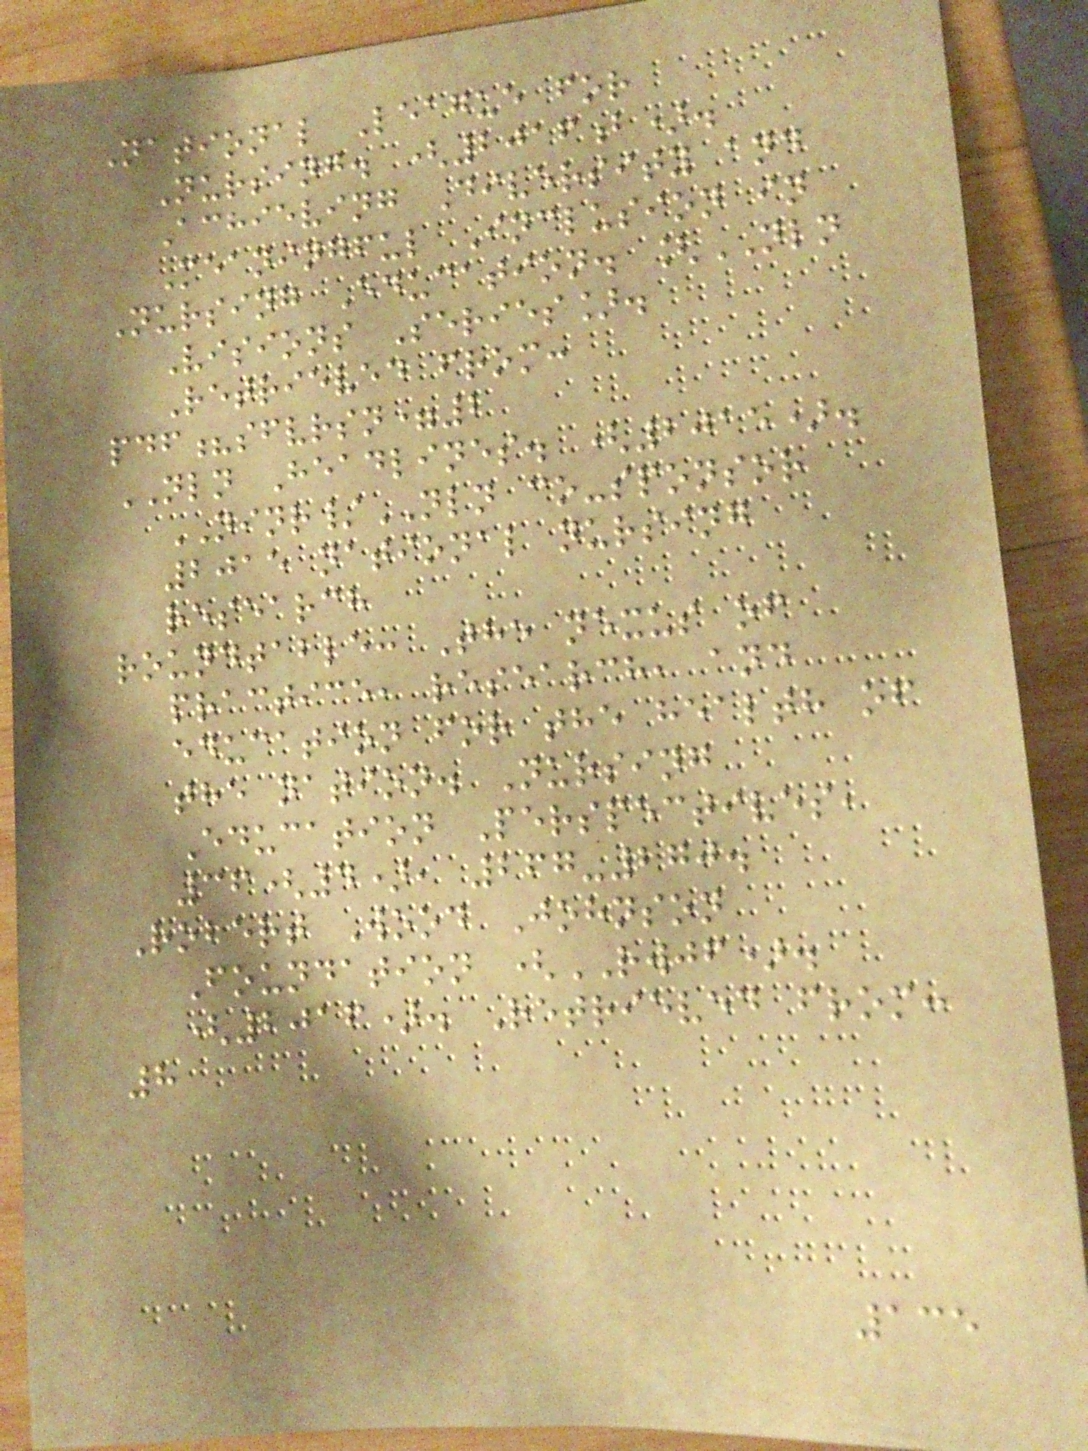National League for
Nursing. (2016b).
Achieving Diversity and
Meaningful Inclusion in
Nursing Education. [NLN
Visions Series].
Retrieved from:
pdf?sfvrsn=2
NLN Headlines. (2015).
NINR/NLN co-sponsor
2015 national nursing
research
roundtable: The nexus of
practice, research, and
education for the health of
the nation. Nursing
Education Perspectives,
36(4), 267-270.
Robert Wood Johnson
Foundation (RWJF).
(2016). Retrieved from:
8
135
